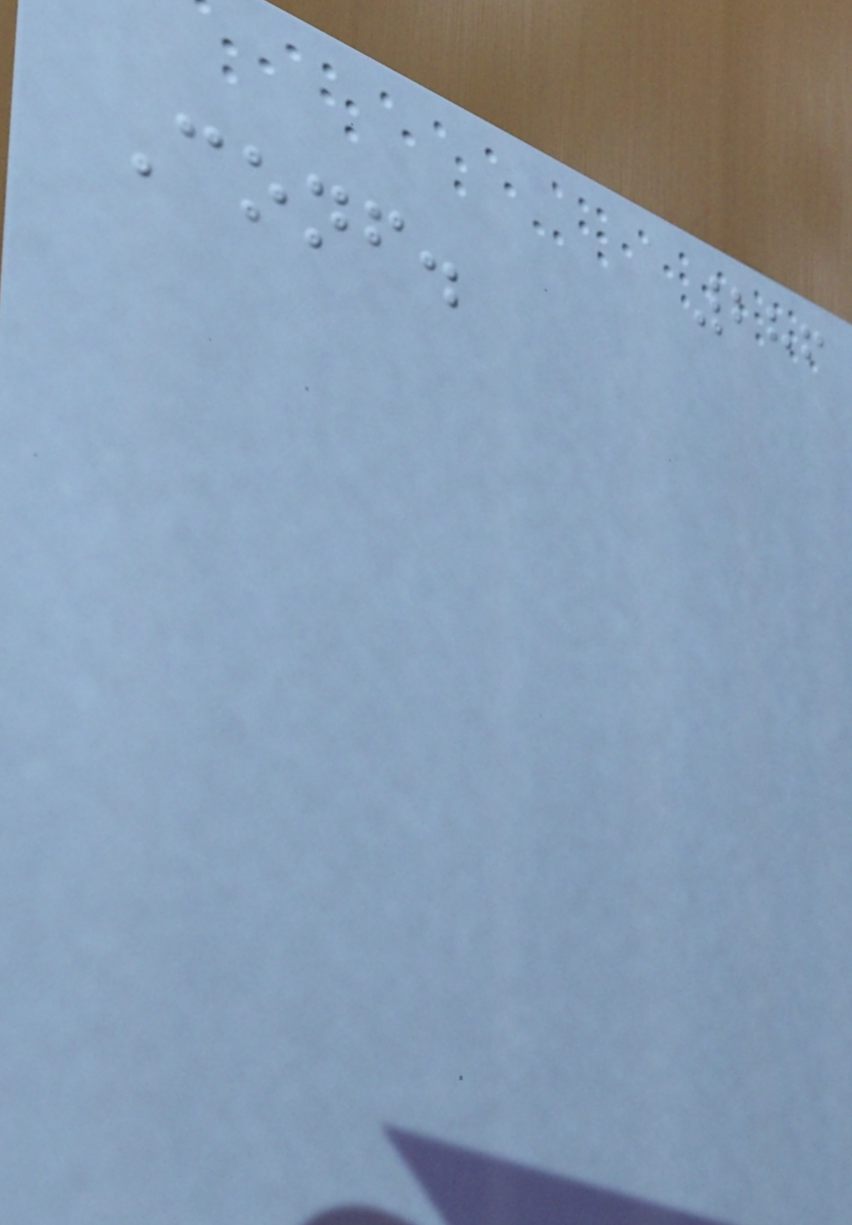286
Conf.
